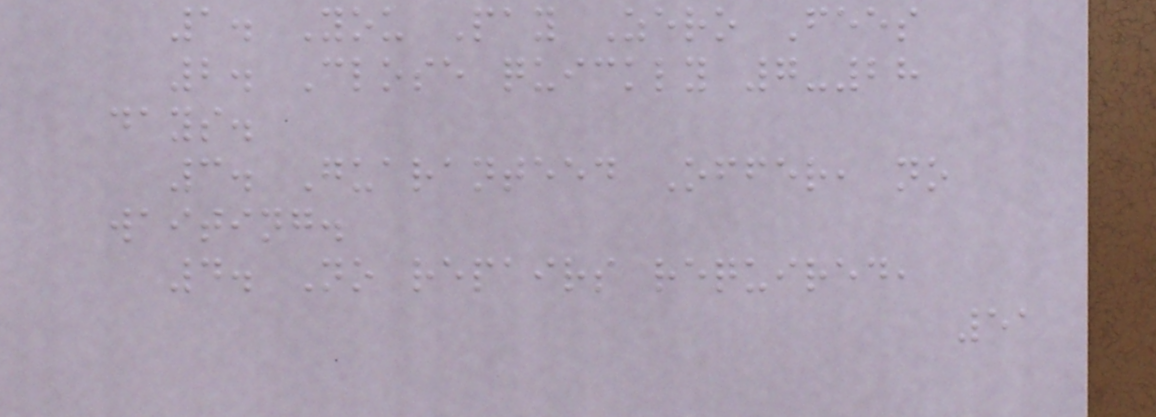1. You Pay Zero Fees
2. Close quickly 7-28
days.
3. Guaranteed Offer, no
waiting.
4. No repairs required,
51
